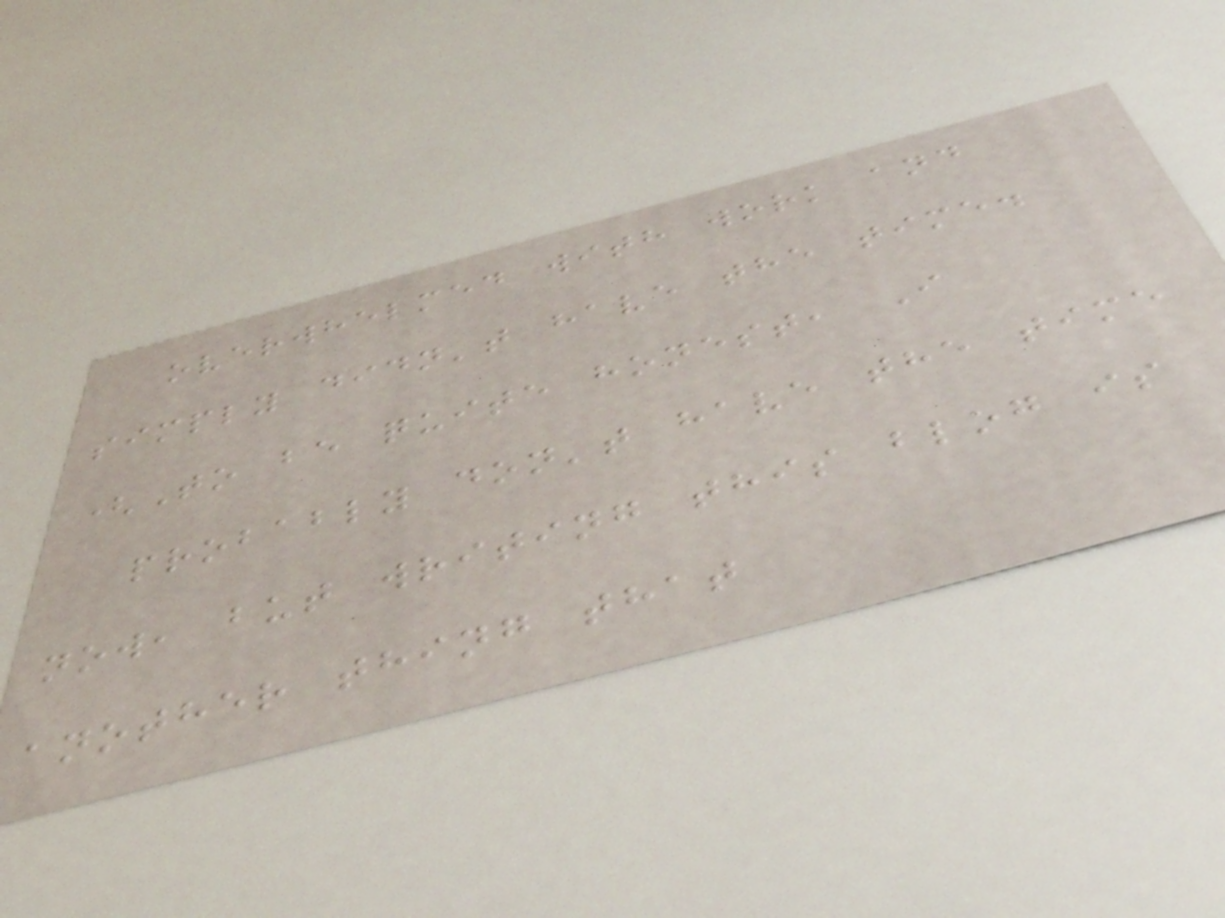overwhelmed with work and
simply didn't have the time.
(To be quite honest, I
probably don't have the time
now, but writing this blog is
another thing that
